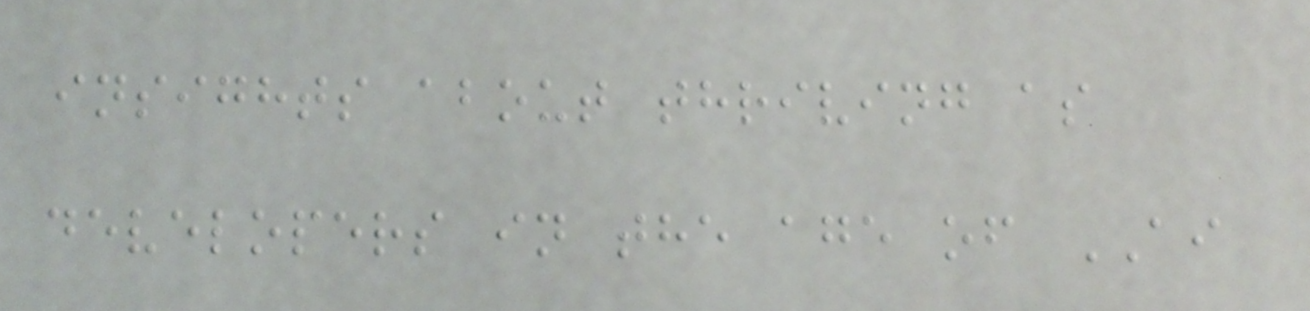insights about thriving as
developers in the age of AI
